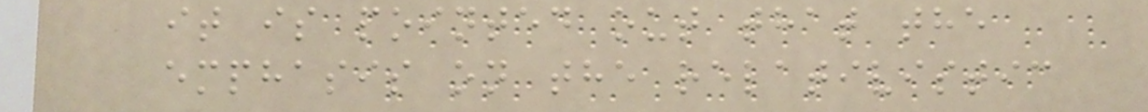it is pointed out that the
emphasis on the relativistic
